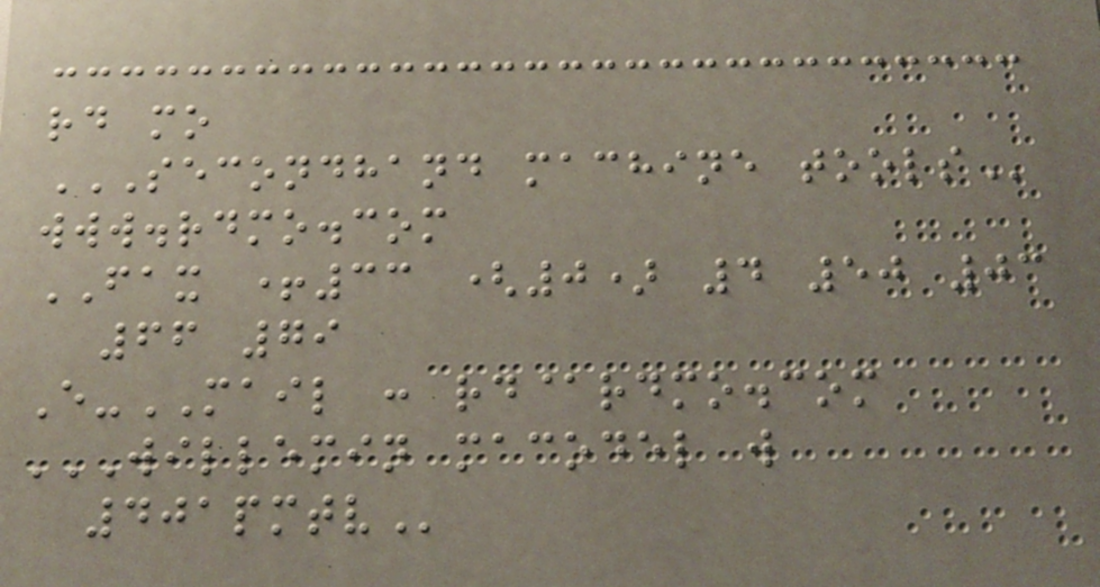rd mo
SECONDHAND MACHINE TOOLS
www.rdmo.com
FAX +33 (0) 4 50 03
66 79
E-MAIL : rd@rdmo.com
WILLEMIN MACODEL W
401PMTV
